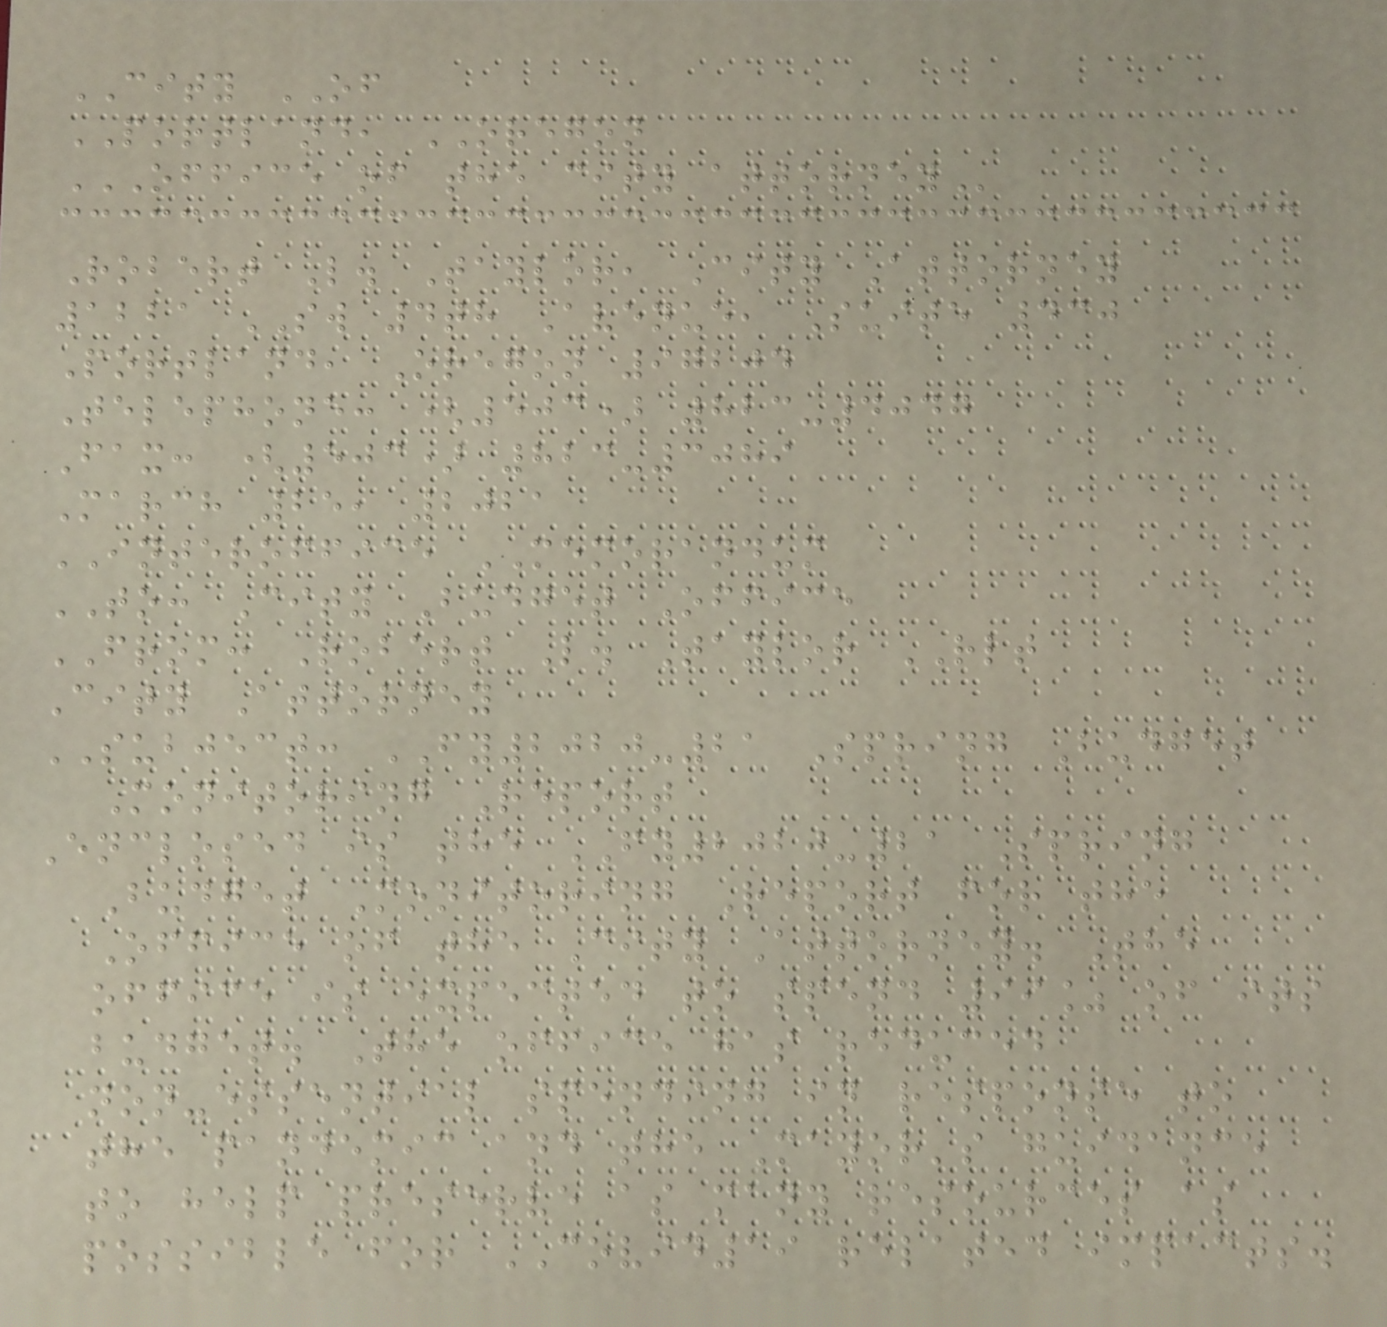CITY OF
PORTLAND, OREGON
OFFICE OF THE CITY ATTORNEY
Robert L. Taylor, City Attorney
1221 SW 4th Avenue, Suite 430
Portland, Oregon 97204
Telephone: (503) 823-4047
Fax: (503) 823-3089
March 25, 2021
INTEROFFICE MEMORANDUM
TO: City Budget Office
FROM: Robert L. Taylor RLT
City Attorney
SUBJECT: FY2020-21 Spring Budget
Monitoring Report
Enclosed is the FY2020-21 Spring
Budget Monitoring Report for the
Office of the City Attorney. The
office is expected to spend 99% of its
budget. The office has reduced
non-essential spending in response to
the pandemic and the Mayor's guidance
to help preserve as many resources as
possible for COVID19 related impacts.
